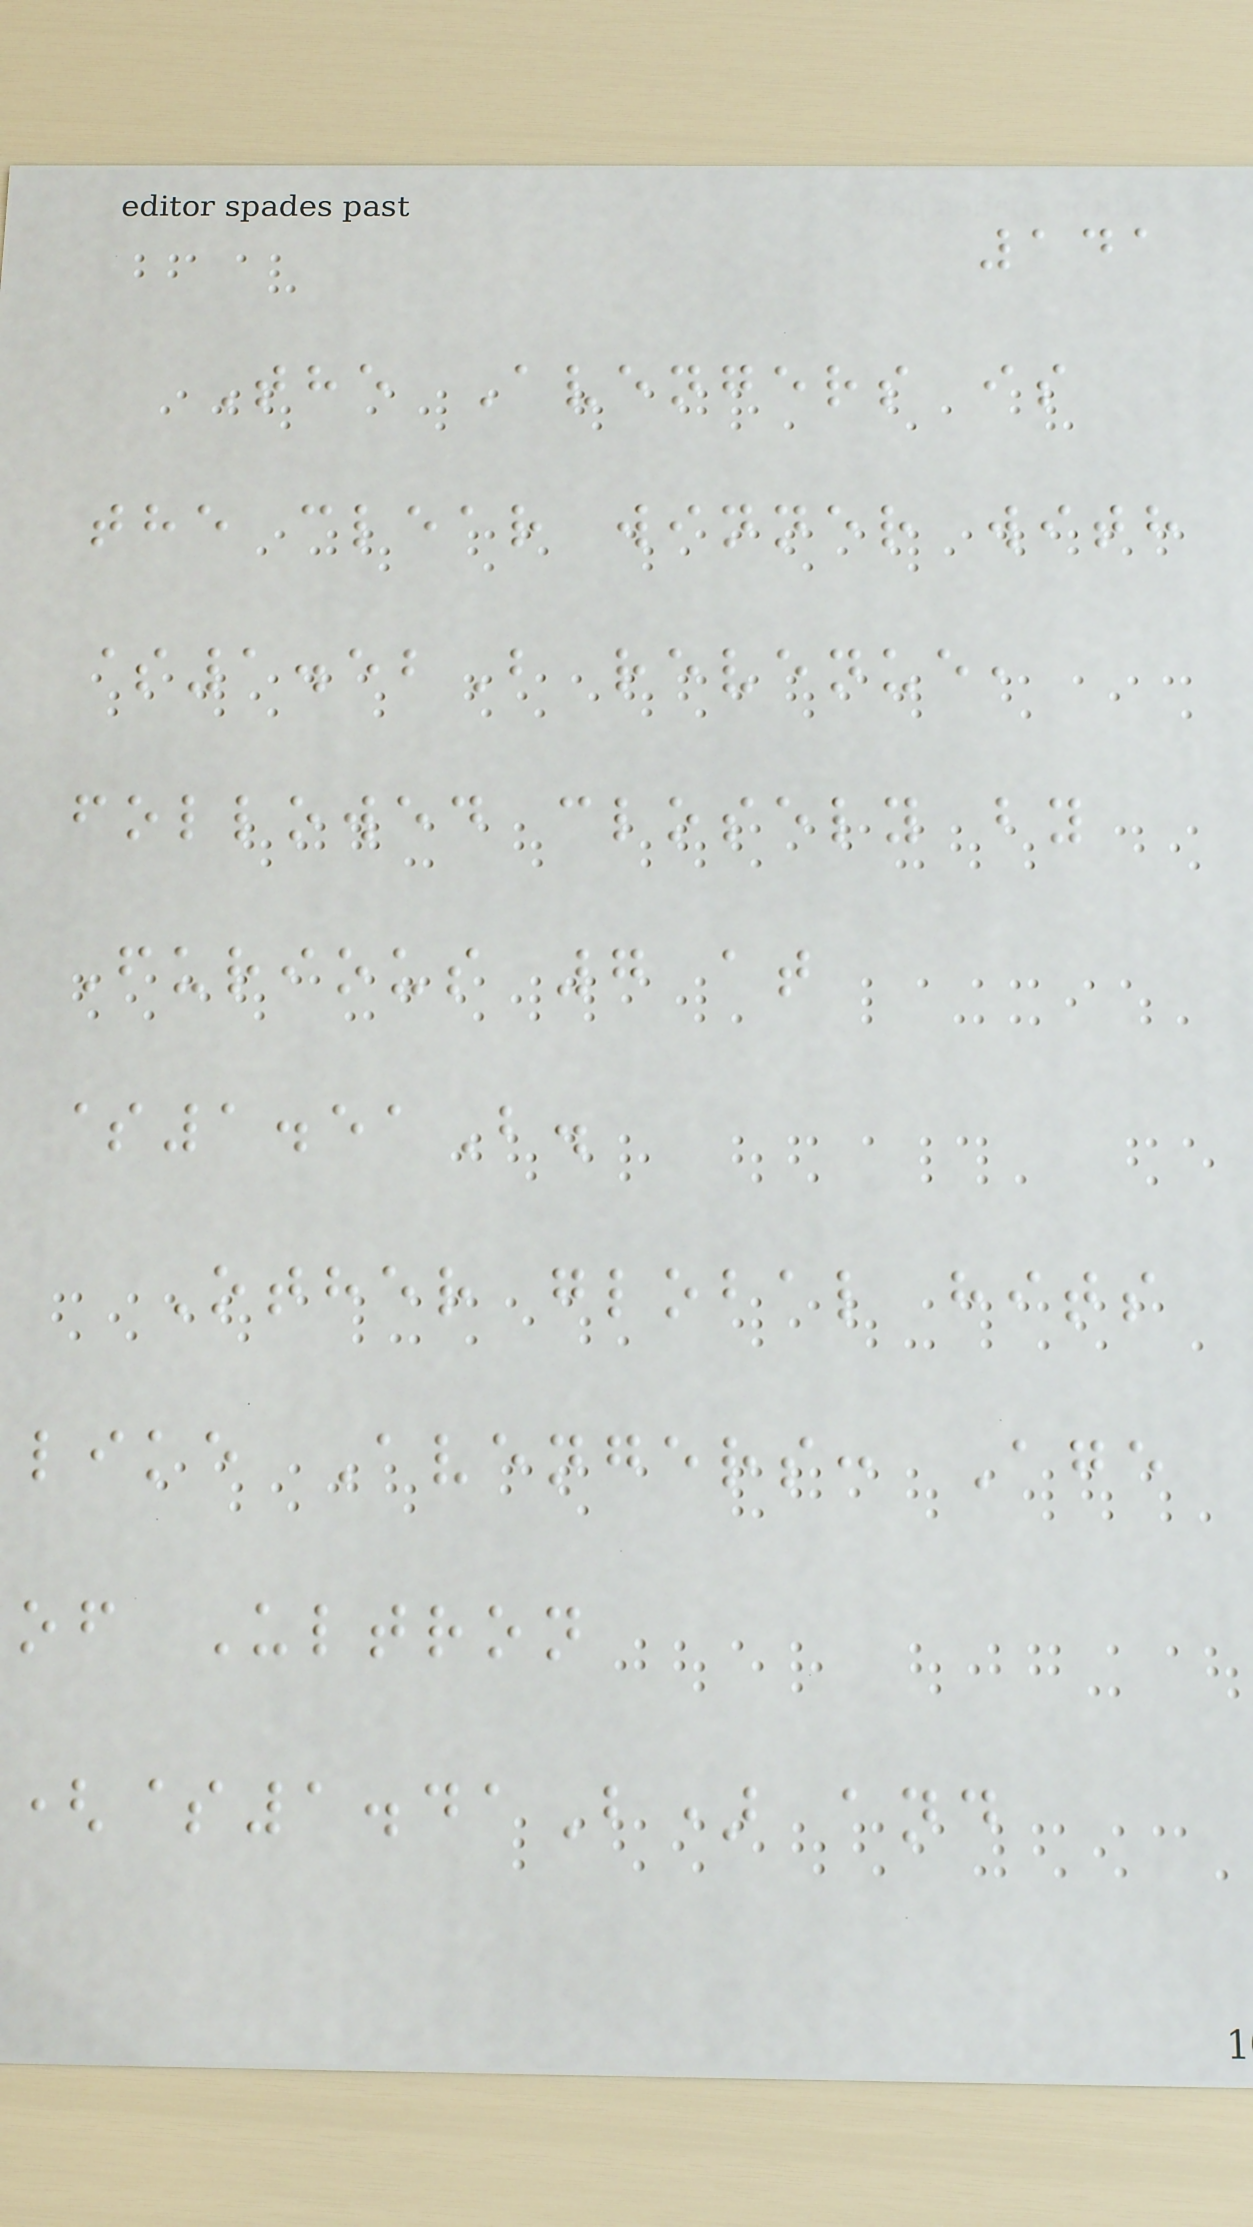141
The Avengers is
the clear winner with
$1.52B revenue,
followed closely by
Furious 7 at
$1.51B.
Other global hits
like Avengers: Age
of Ultron
($1.41B) and
